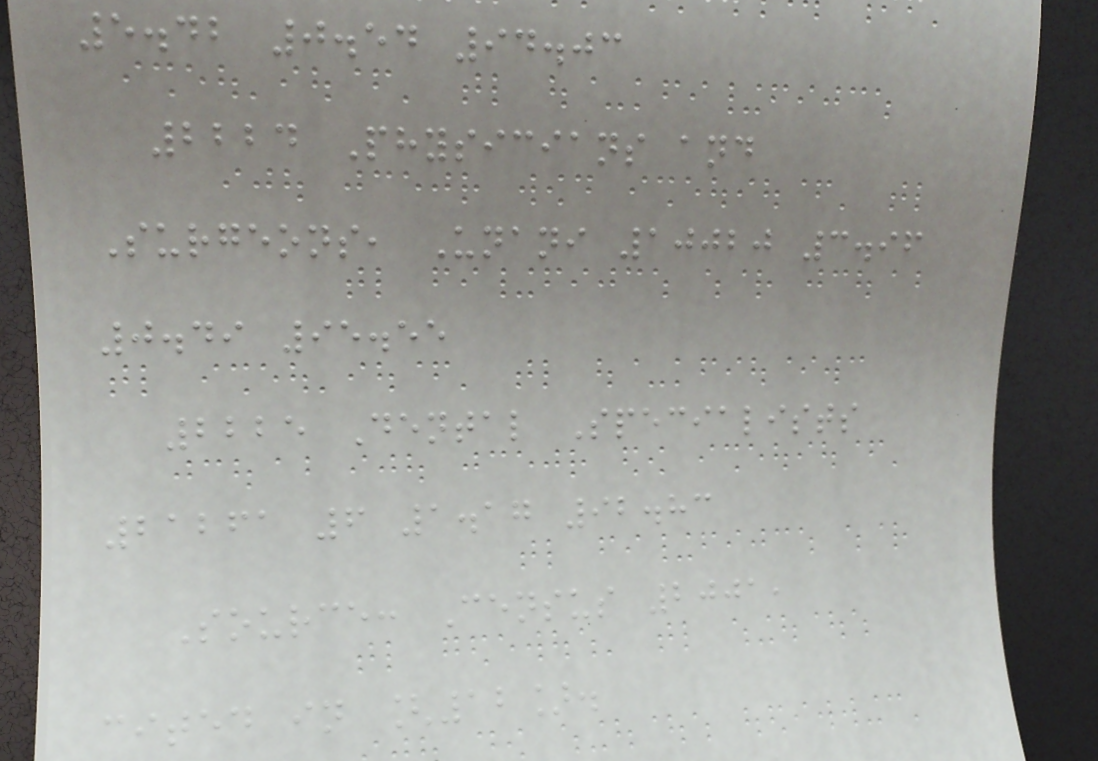5.42 0.54 94.03
2224 Physicians and
Surgeons, Unani 10020 3.96
0.49 95.55
2225 Dental Specialists
21261 6 1.17 92.83
Source: Census 2001,
cited in [12].
